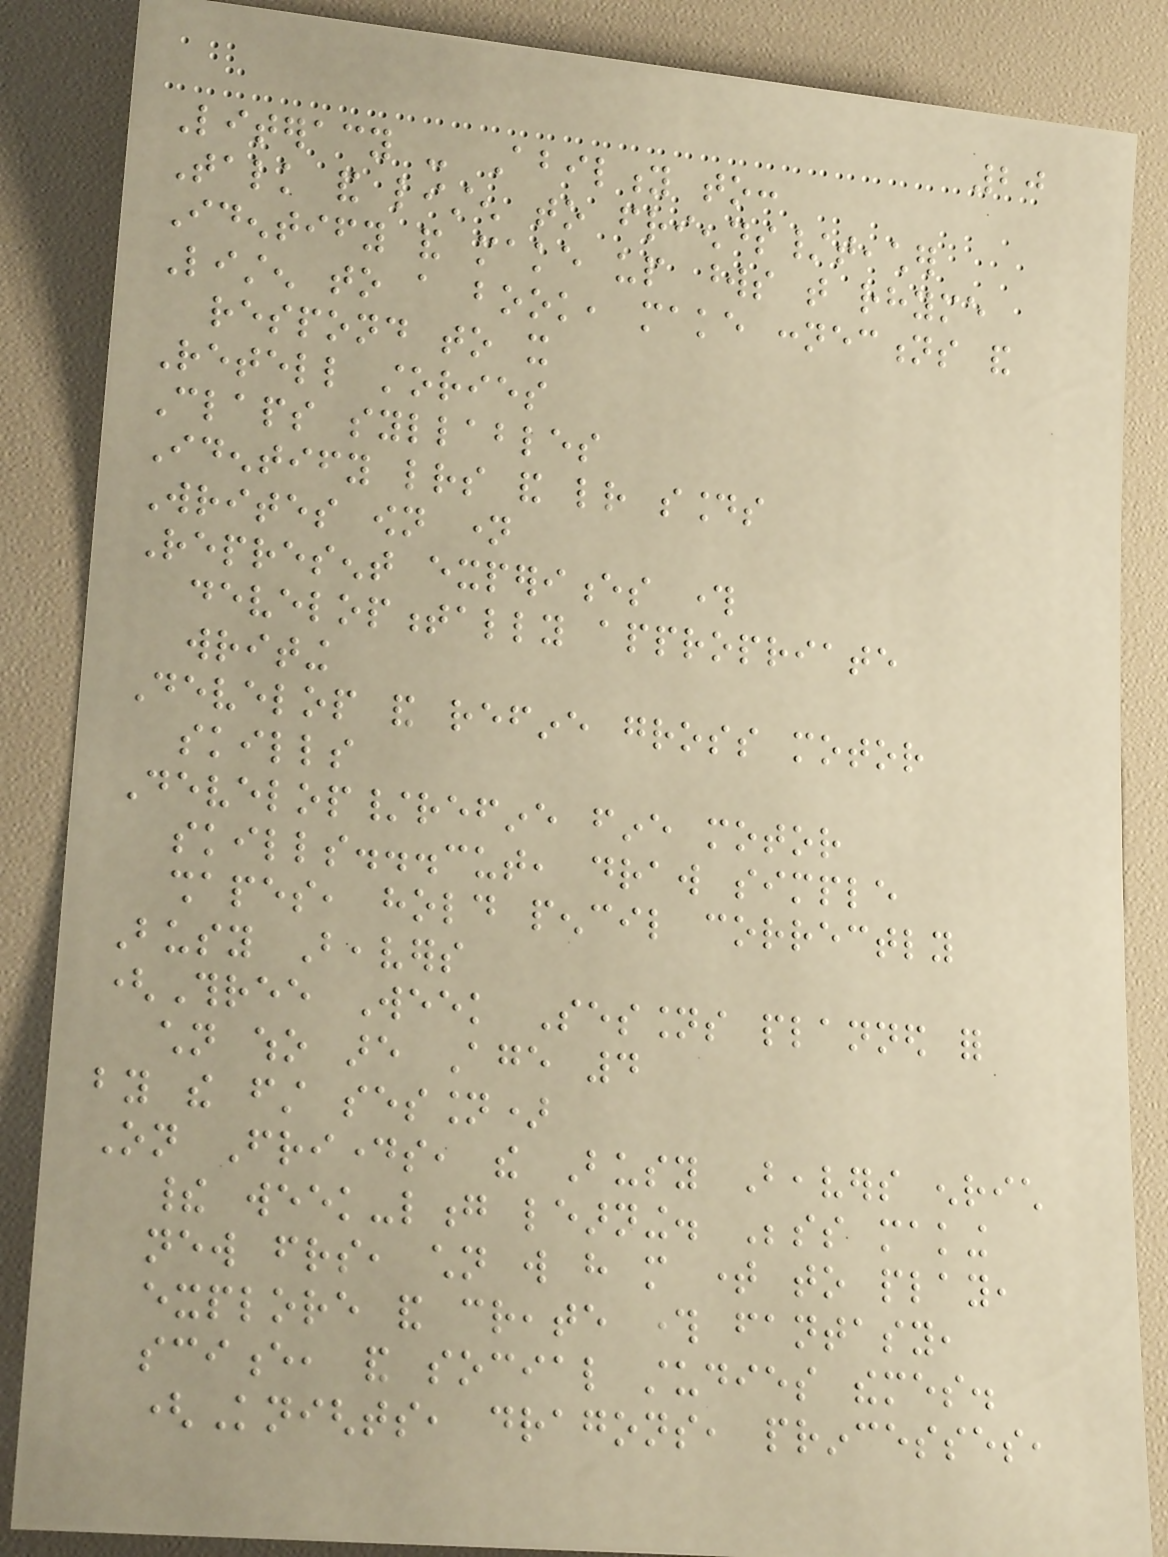20
Literacy - Ability to:
Talk and listen to friends/teacher
Identify and make up words that rhyme
Listen to a book, make connections and
respond to it
Retell stories
Claps syllables
Identify letters and letter sounds
Writes own name
Represent experiences through
developmentally appropriate
writing
Develop and refine gross motor
skills
Develop/refine fine motor
skills...cut, draw simple
shapes, hold pencil correctly
Busy Beavers
(Three Week Sessions planned for
children who are Age 4
by the first session)
On Fridays, the Busy Beavers enrich
their week-long learning. Besides making
new friends, children will have more time to play,
explore and create through fantasy,
science, and social studies themes.
(Knights, dragons, princesses,
